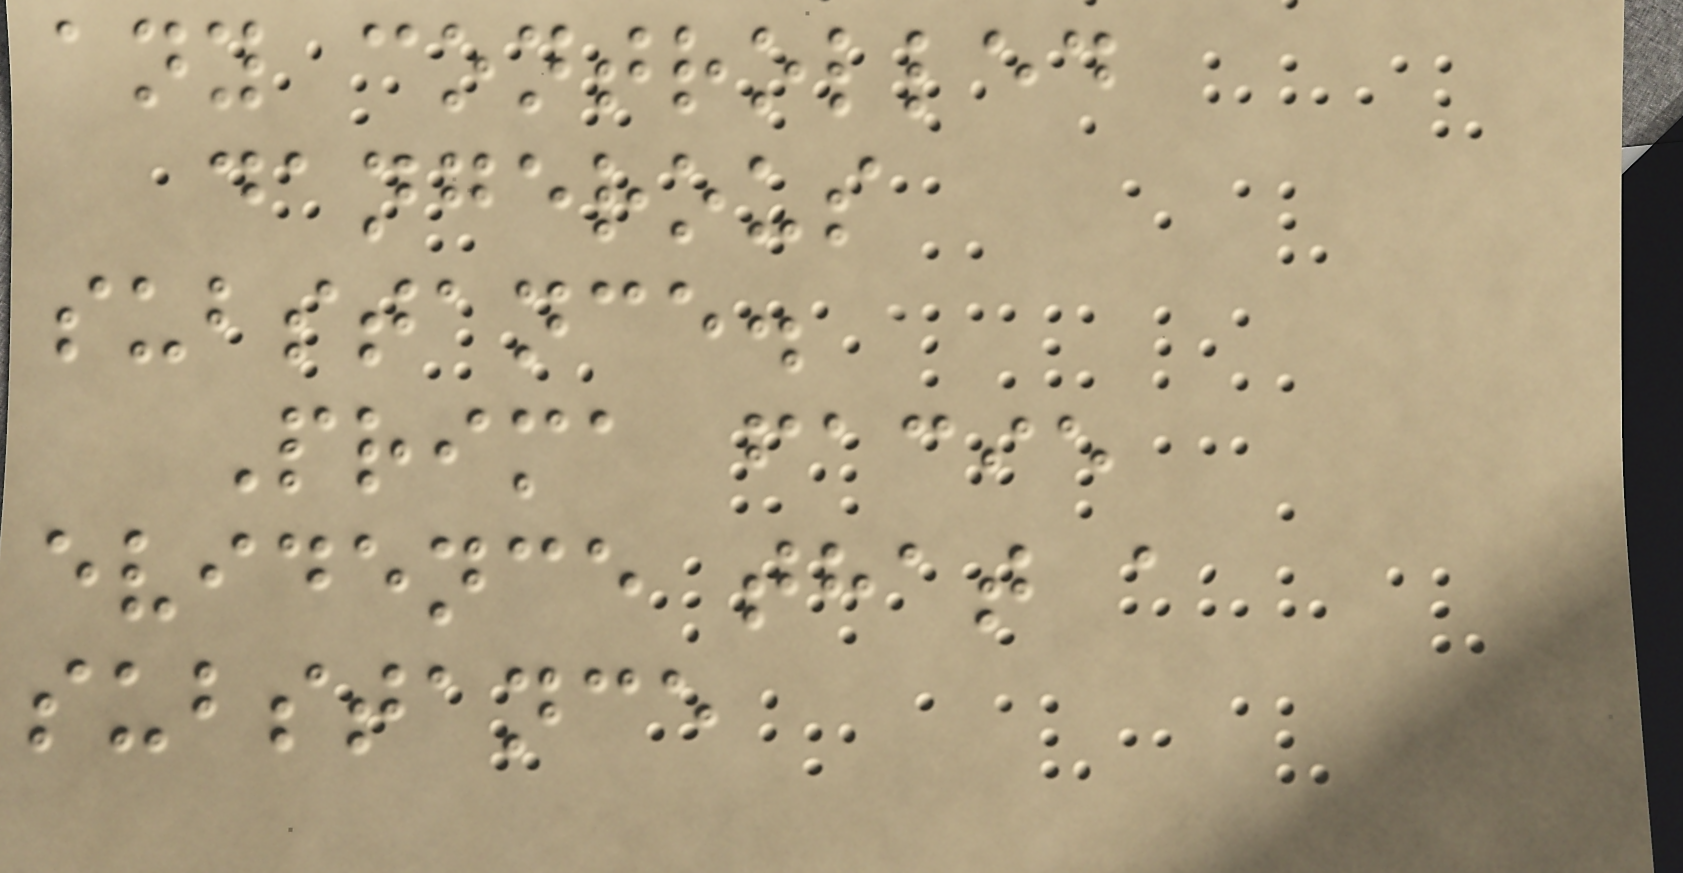any controlled
dangerous
substance.
Prima facie
evidence that a
substance
